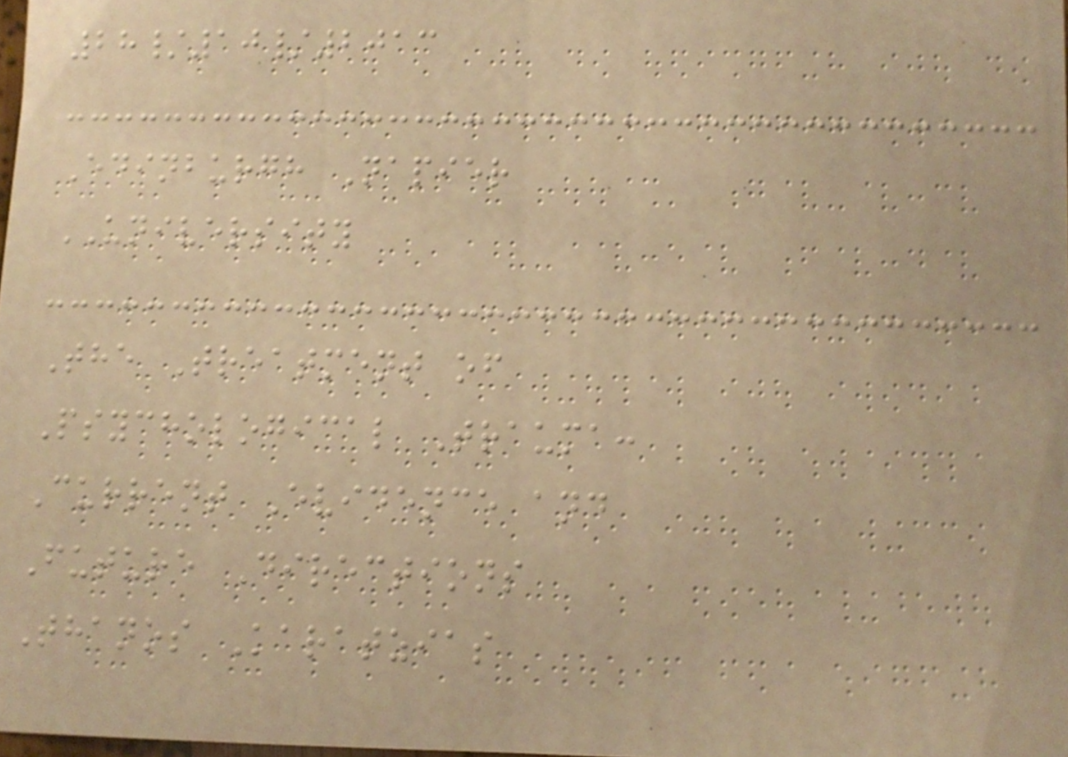28/10/2013
Edinburgh Napier
UNIVERSITY
The Treatment of
Psychological Trauma:
Current Evidence and
Future Directions
Thanos Karatzias
